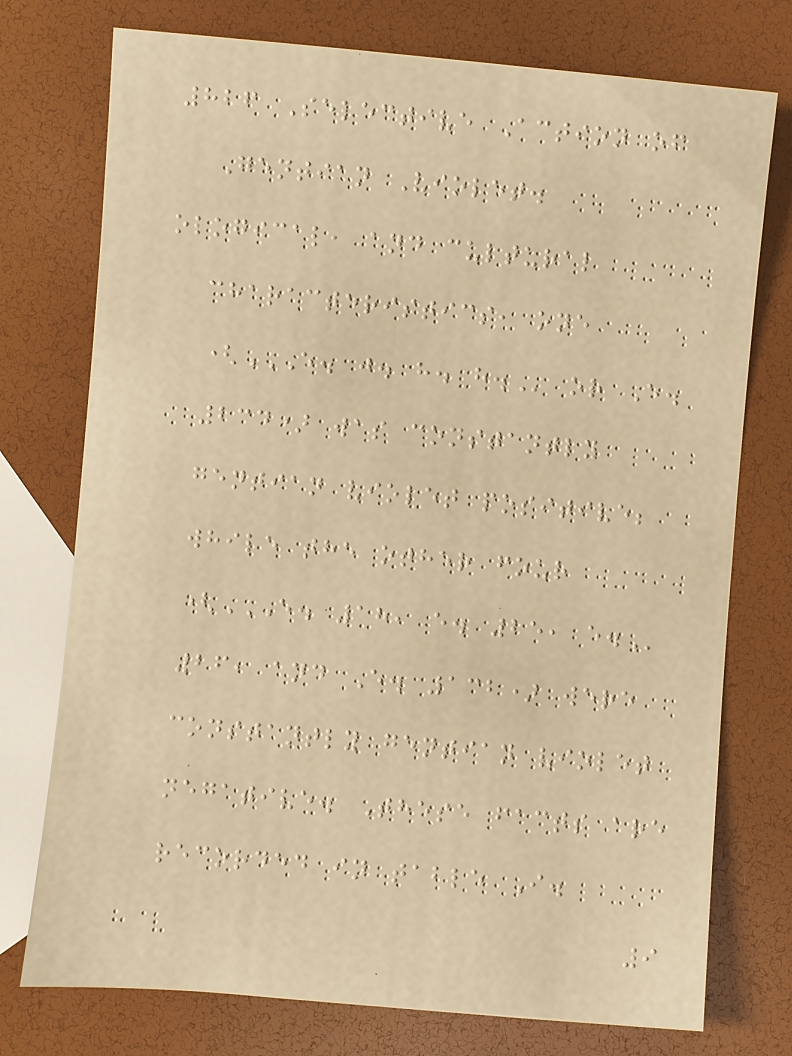826 Selective Action of
Gentian Violet.
ological, and cultural
characteristics, one
(E. J. H. H. or E.
234) was constantly
gentian violet positive;
while the other four
(E. 18, E. 25, E.
26, and E. 132) were
constantly gentian violet
negative. These facts are
recorded in table I.
9
